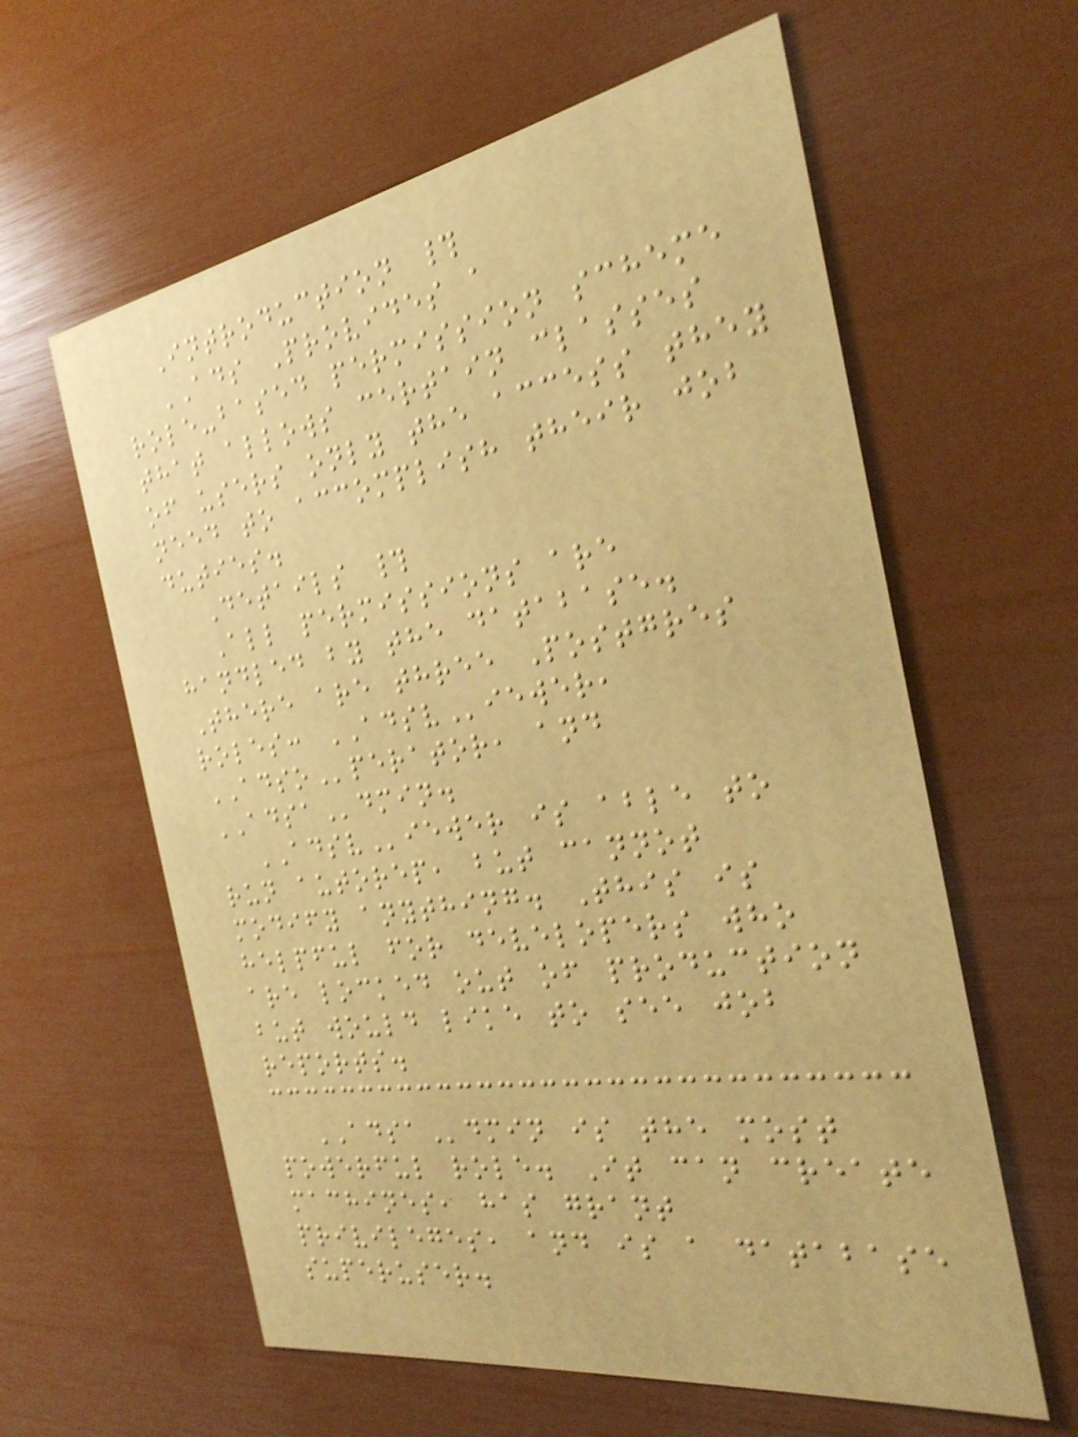Introduction #
ADS Provides a
role-based permission scheme
that allows certain classes
of users only the access they
need to accomplish their job
duties.
Details #
All permissions are
handled by the database.
There are three Postgres
roles: ADSViewer,
ADSOperator, and
ADSAdmin.
ADSViewer is able to
run autorep, but cannot
modify anything. This is
helpful for developers who
are locked out of production
but would like to see job
reports.
ADSAdmin is the most
powerful role. It can create
machines, has grant
privileges, and is a database
superuser.
